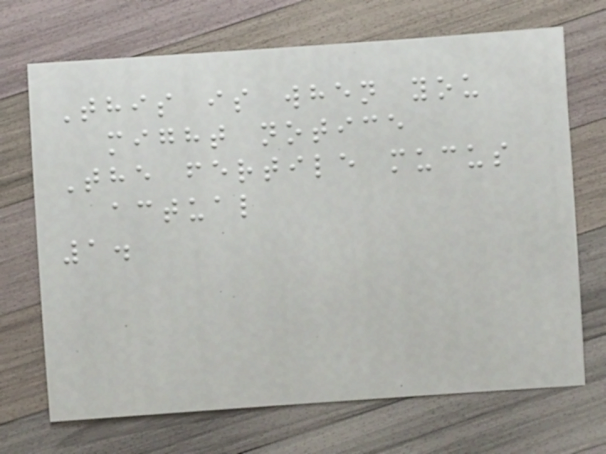This is when you
might notice
The fertile mucus
actual
1.
